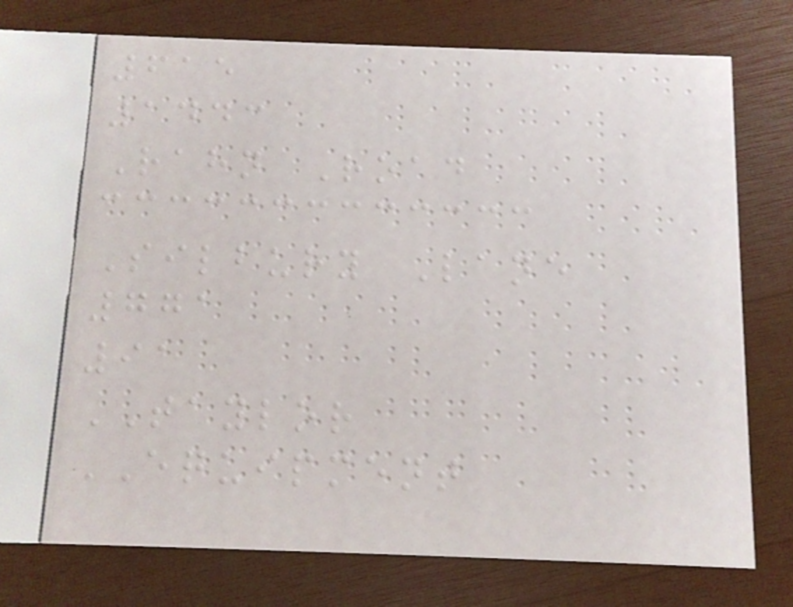615
1443
Rahn Road
Silbury Lane
771
91
TAYLOR
EQUIPMENT
